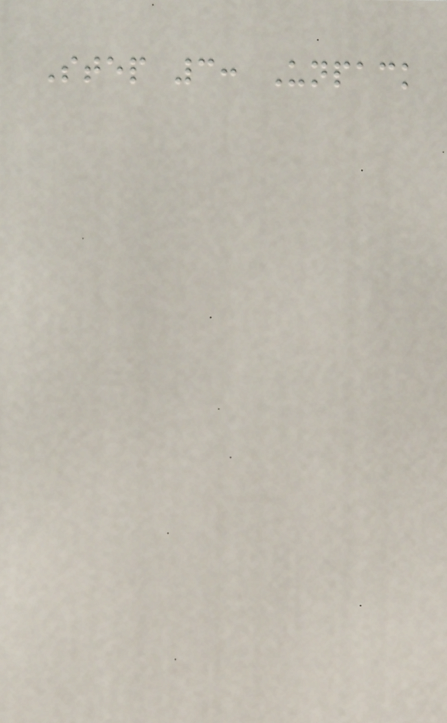Step 3: Unpack
